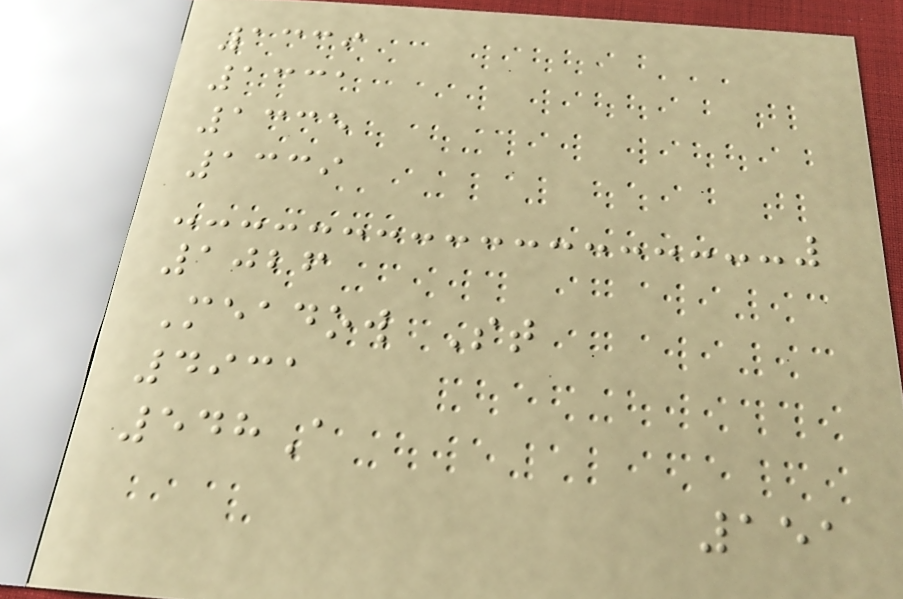1339
1331
1335
1339
1026
Meadow St
4931
548A
151
